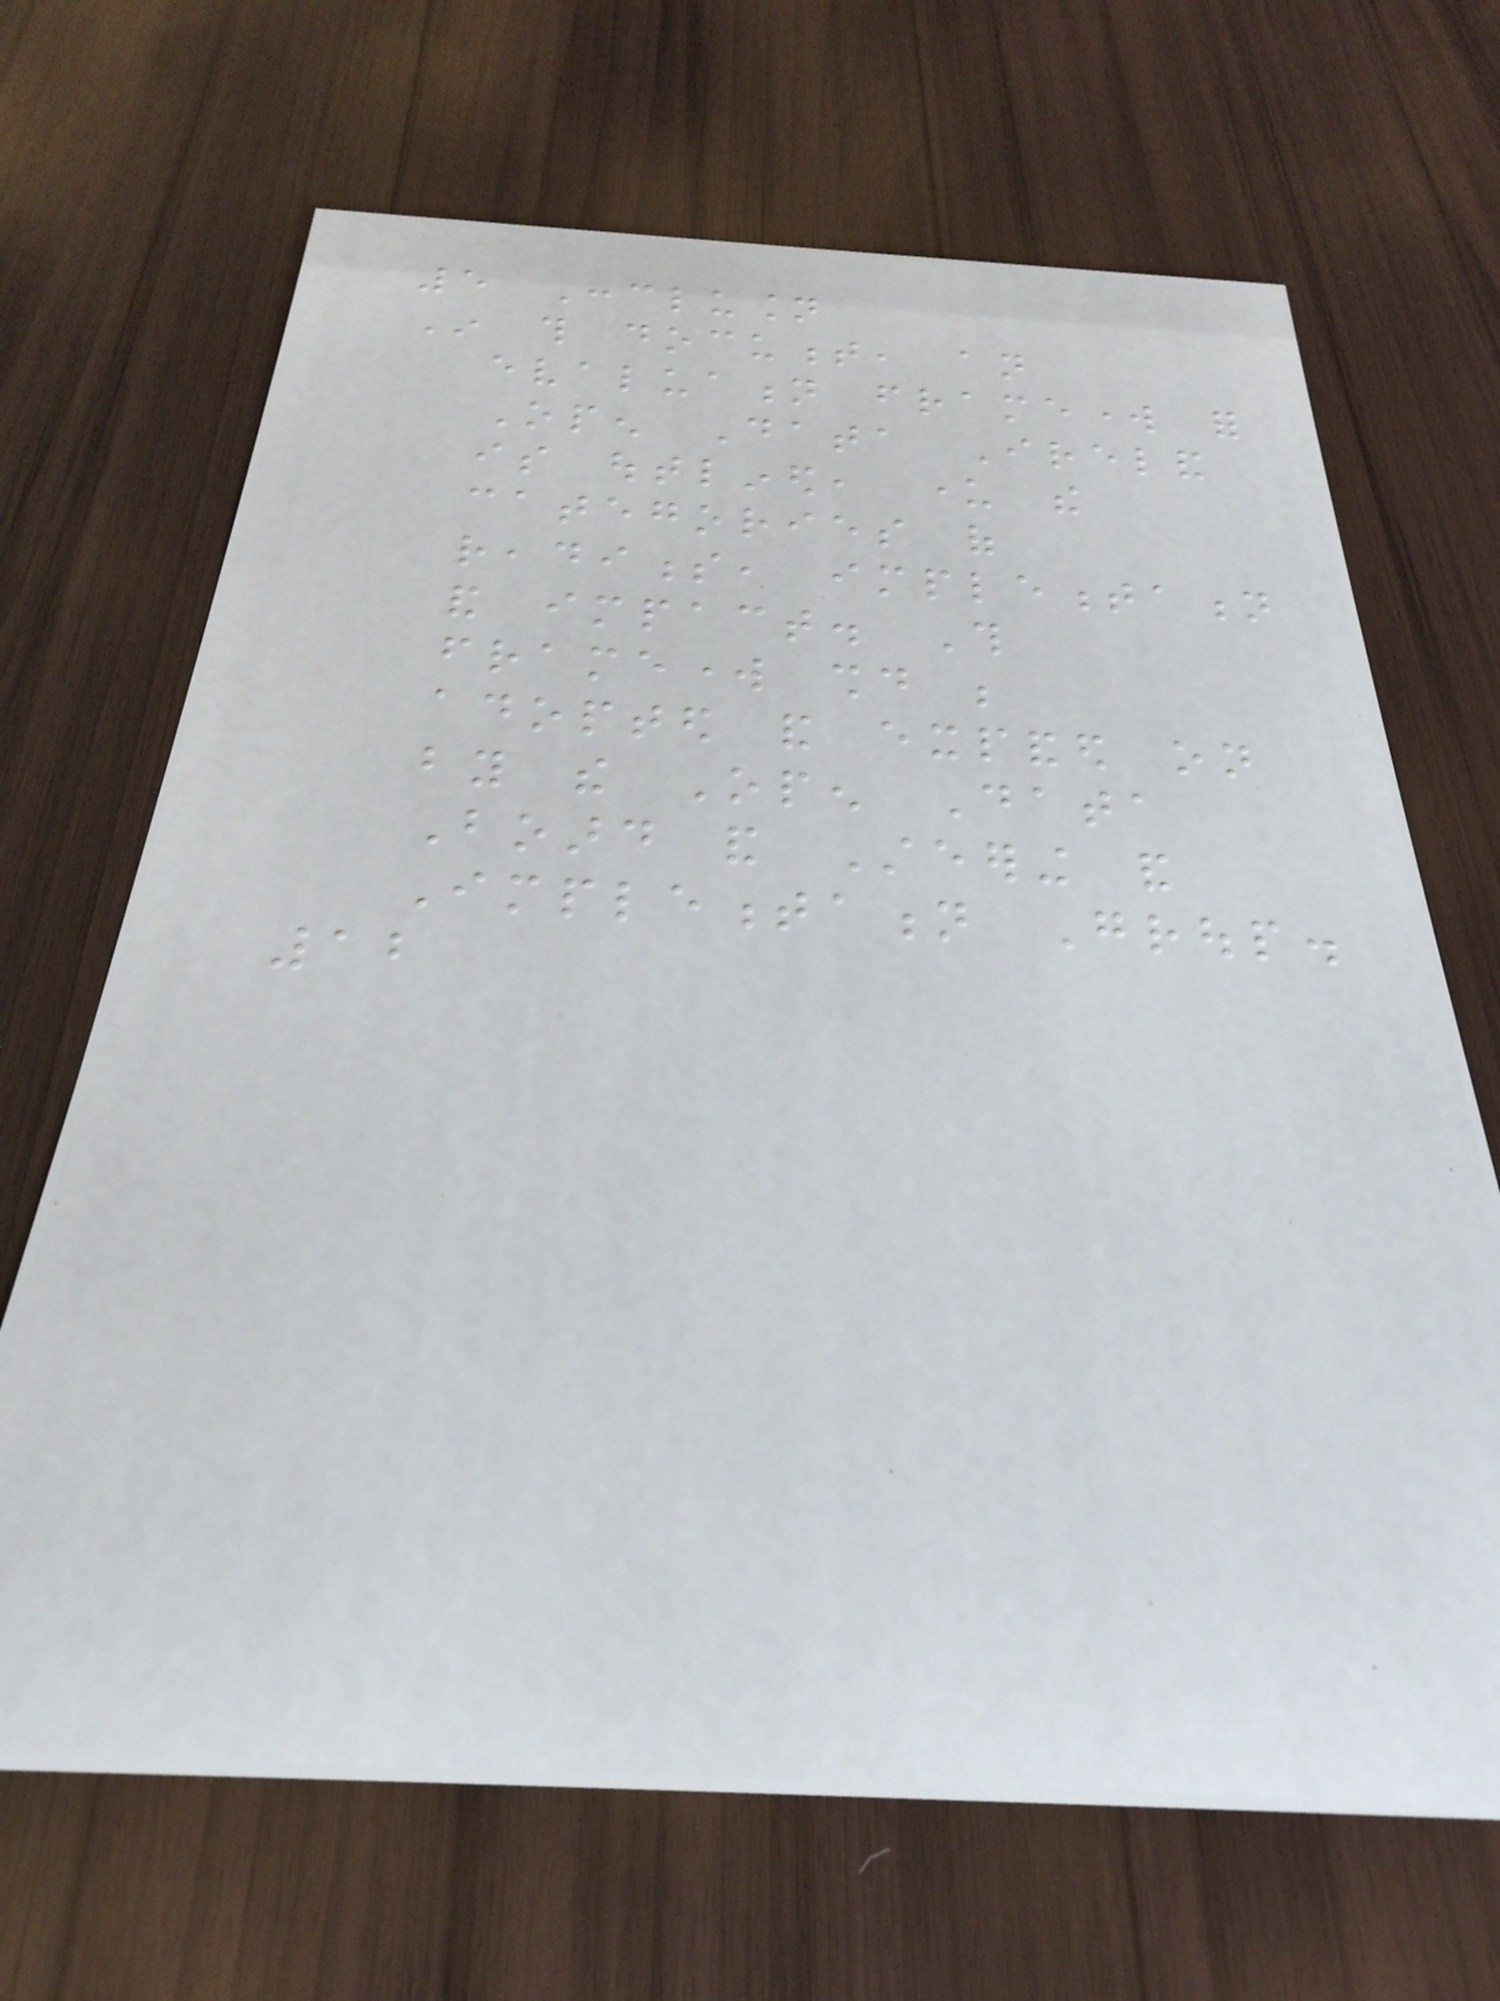5 Conclusion
In this document, an
evaluation framework for
Open Data Ireland
is outlined, under the
categories of
readiness, implementation
and impact. This
framework should be
adopted and expanded on
by the Open Data
Board and Steering and
Implementation Group.
12
